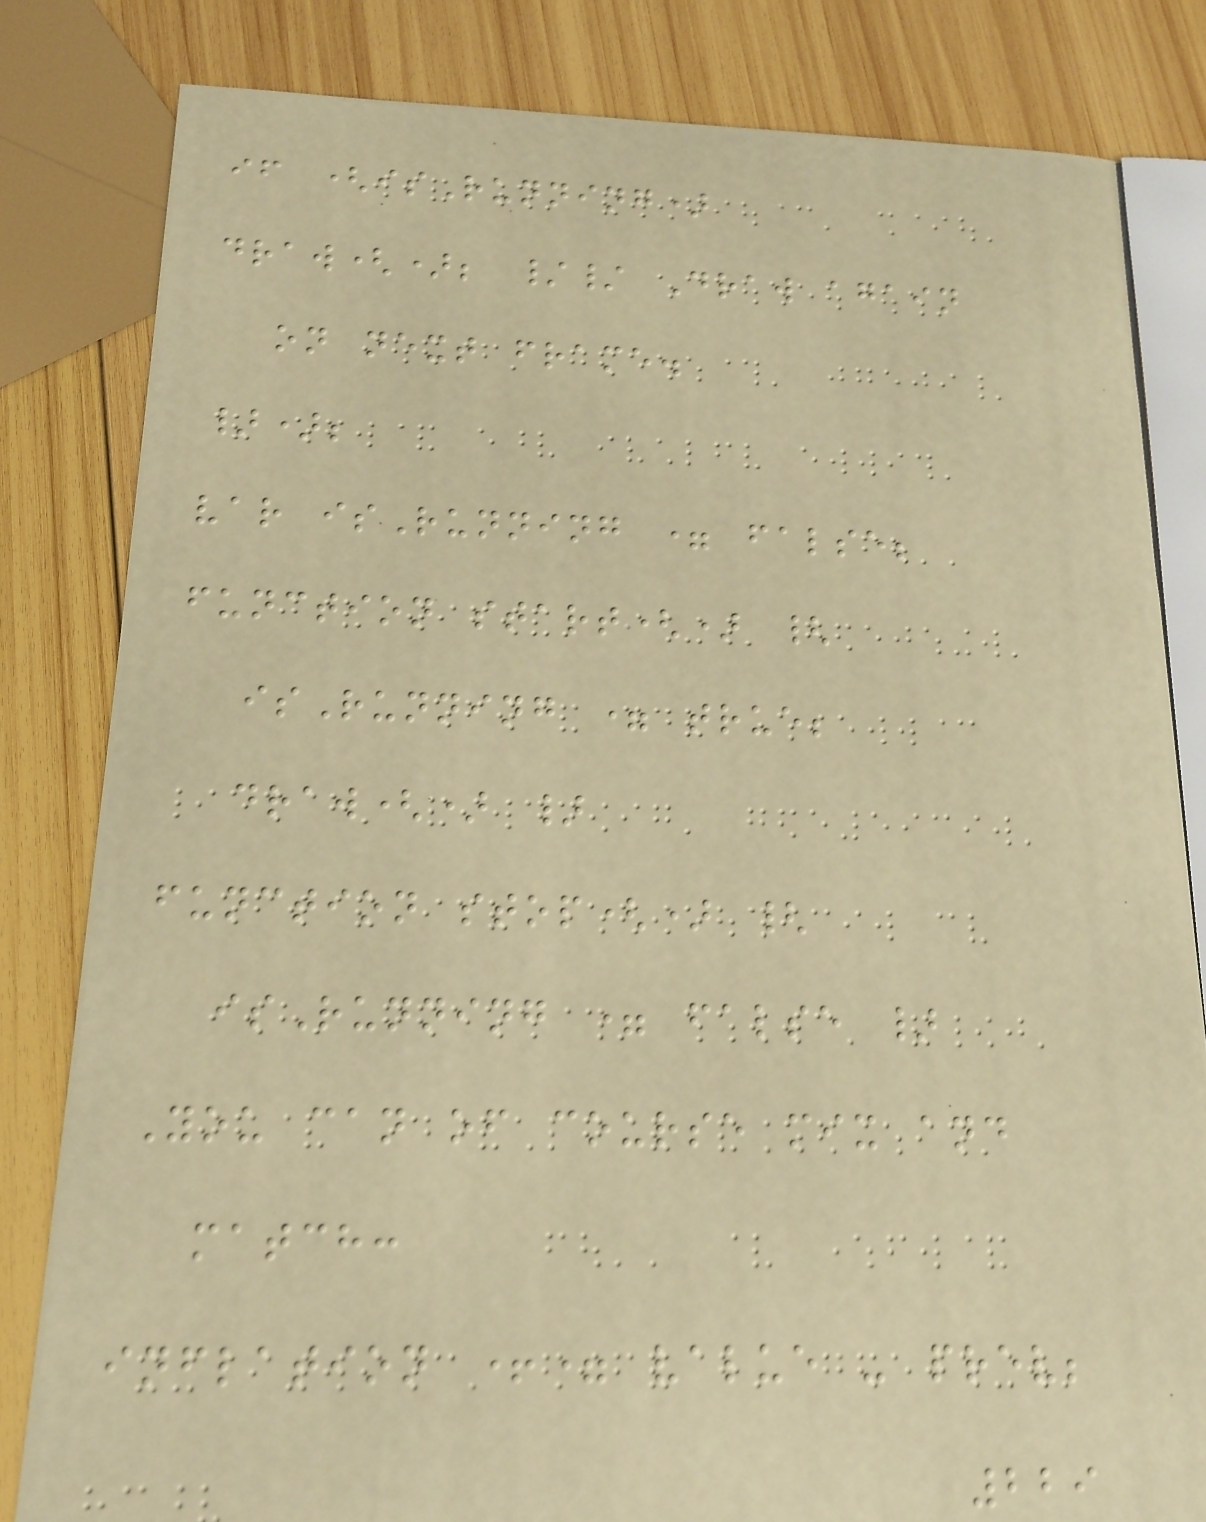if (isRunning)
draw(); // Draw again
on next frame.
});
var isRunning = false;
function start() {
isRunning = true;
draw() }
function stop() {
isRunning = false }
You can of course mix and
match:
inflation += value - prev;
229
